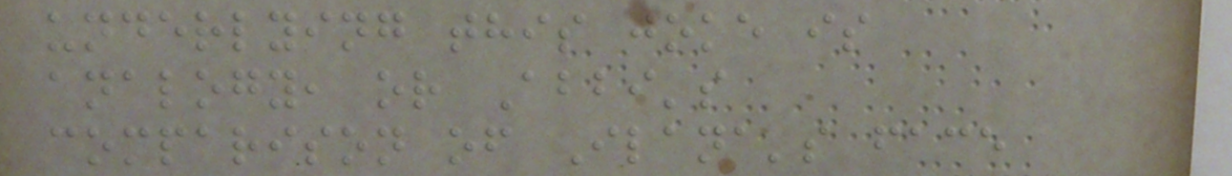underlying this joke is
analogy, or Abbi's
comparison of Ilana's face
